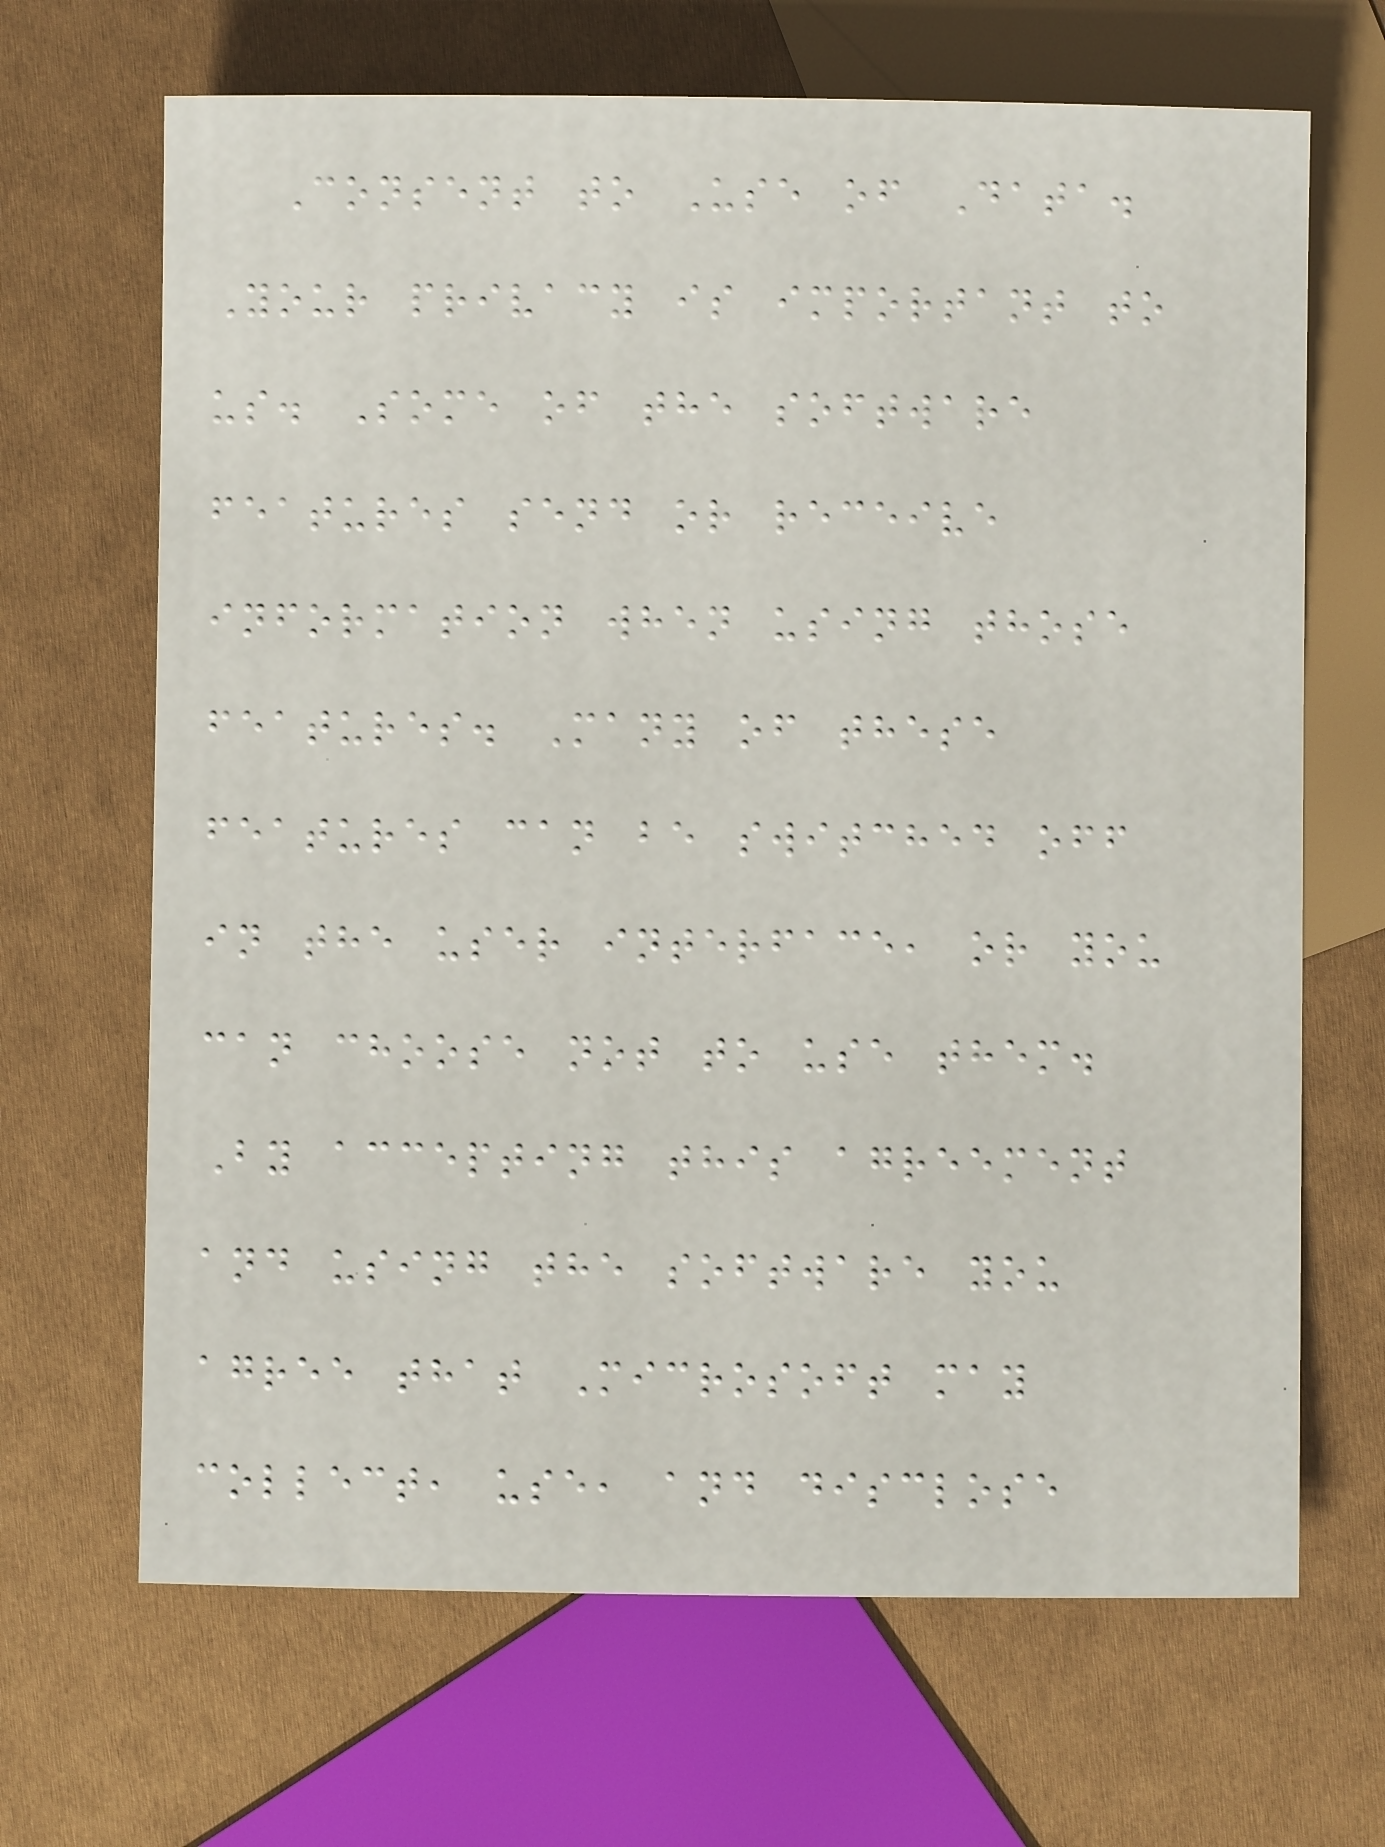Consent to Use of Data.
Your privacy is important to
us. Some of the software
features send or receive
information when using those
features. Many of these
features can be switched off
in the user interface, or you
can choose not to use them.
By accepting this agreement
and using the software you
agree that Microsoft may
collect, use, and disclose
